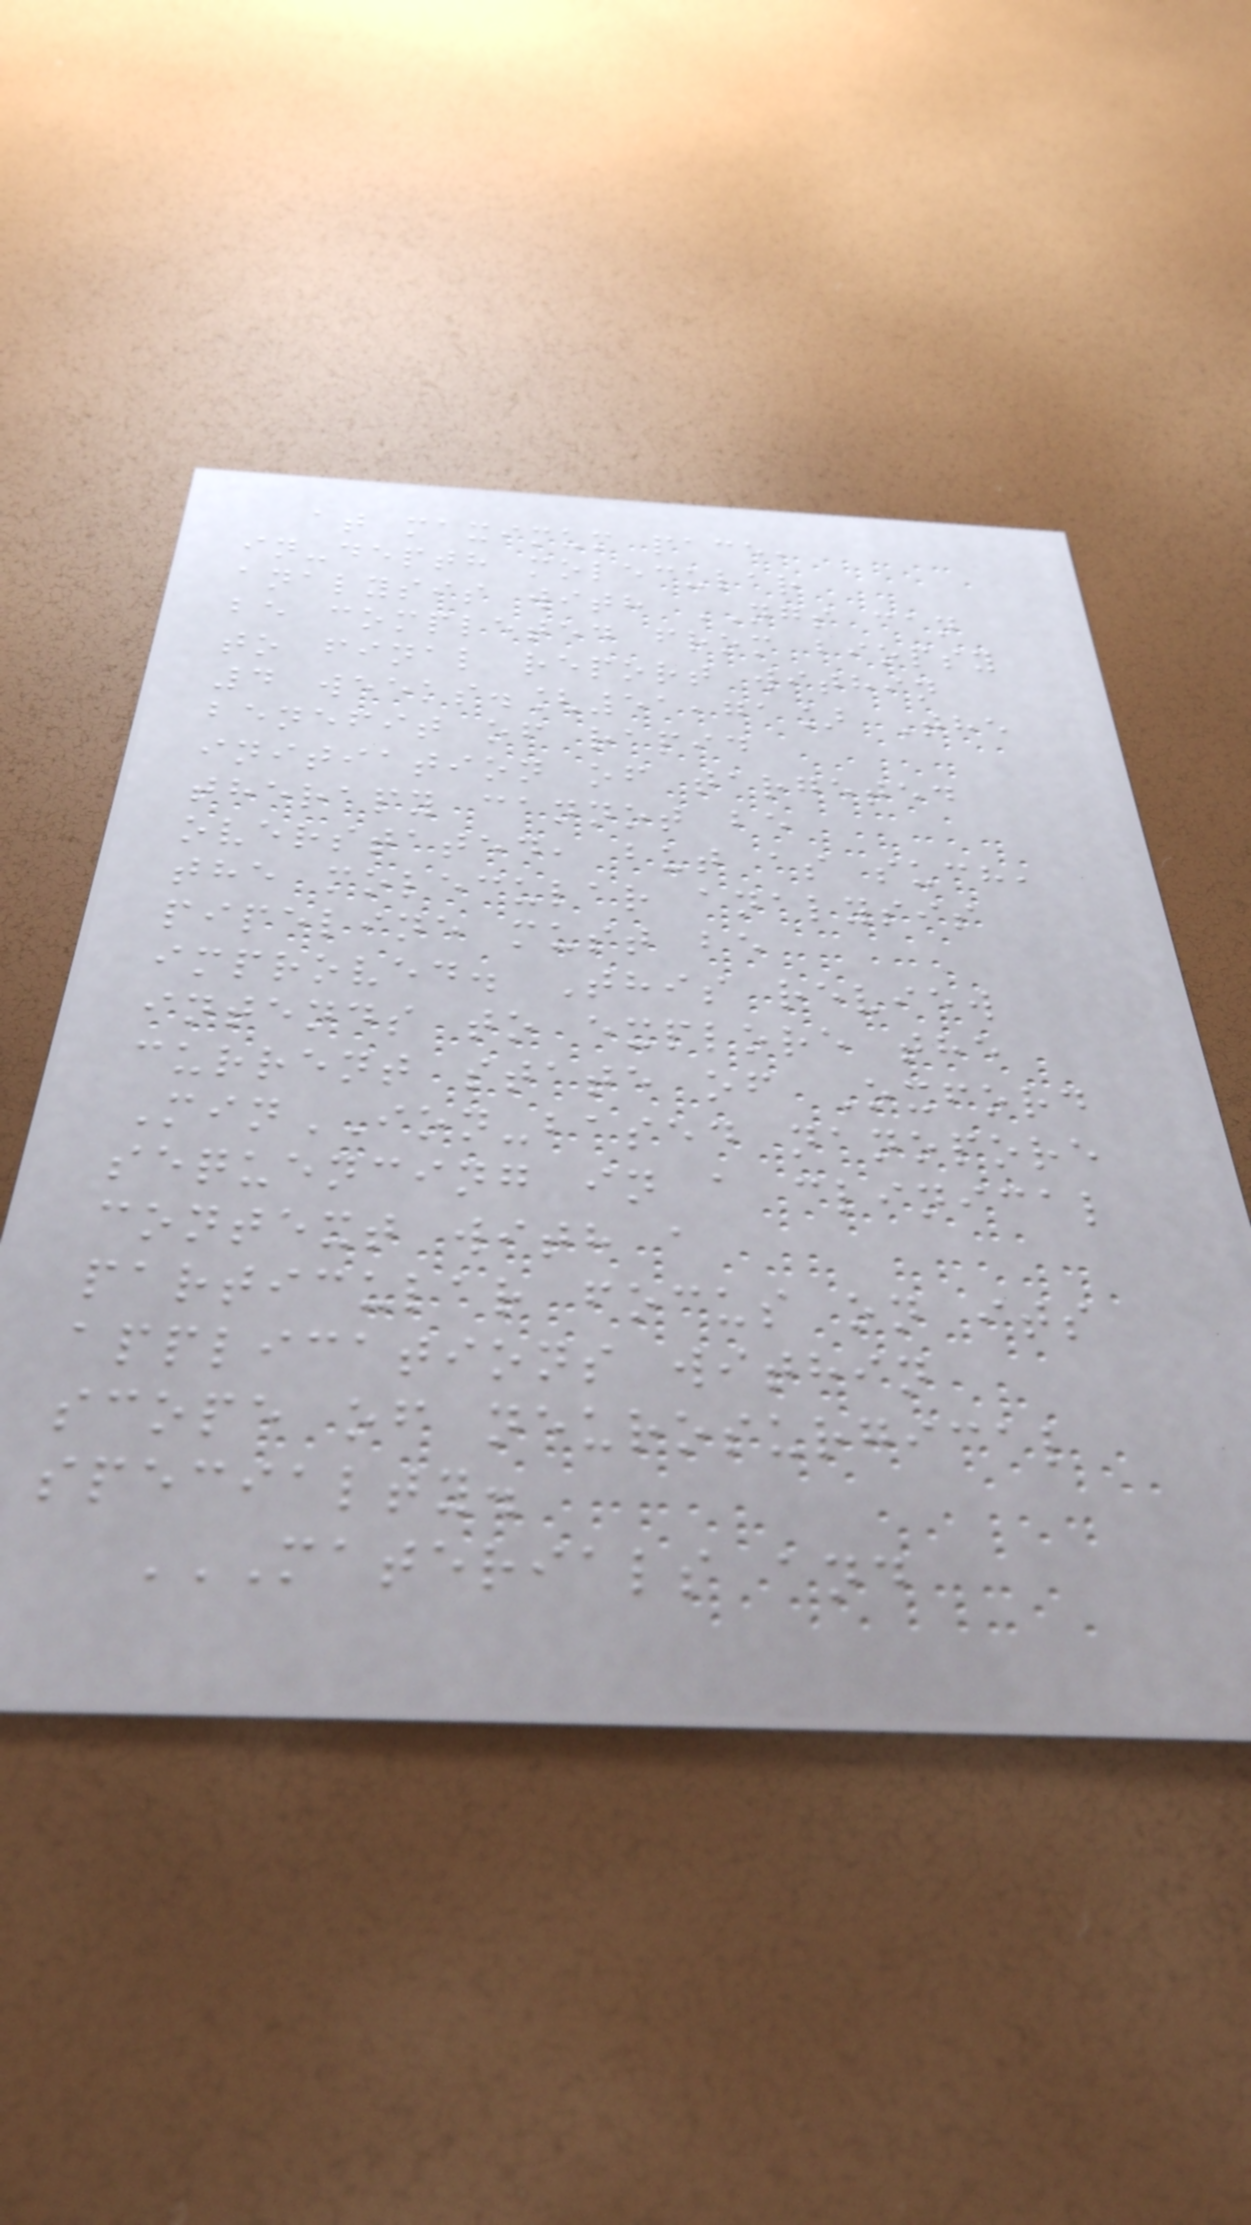at maximum pace,
in-depth molecular
analysis with NGS can
be completed from biopsy
to final report within
4 weeks.[51,71] The
benefit of rapid
initiation of targeted
therapy cannot be
overstated, but as such,
the molecular analysis
pipeline must be
improved. This review
intends to explore the
current state of Oxford
MinION-based nanopore
sequencing in a clinical
context with a
particular focus on its
applications within
scope of neurosurgical
specialty.
MATERIALS AND
